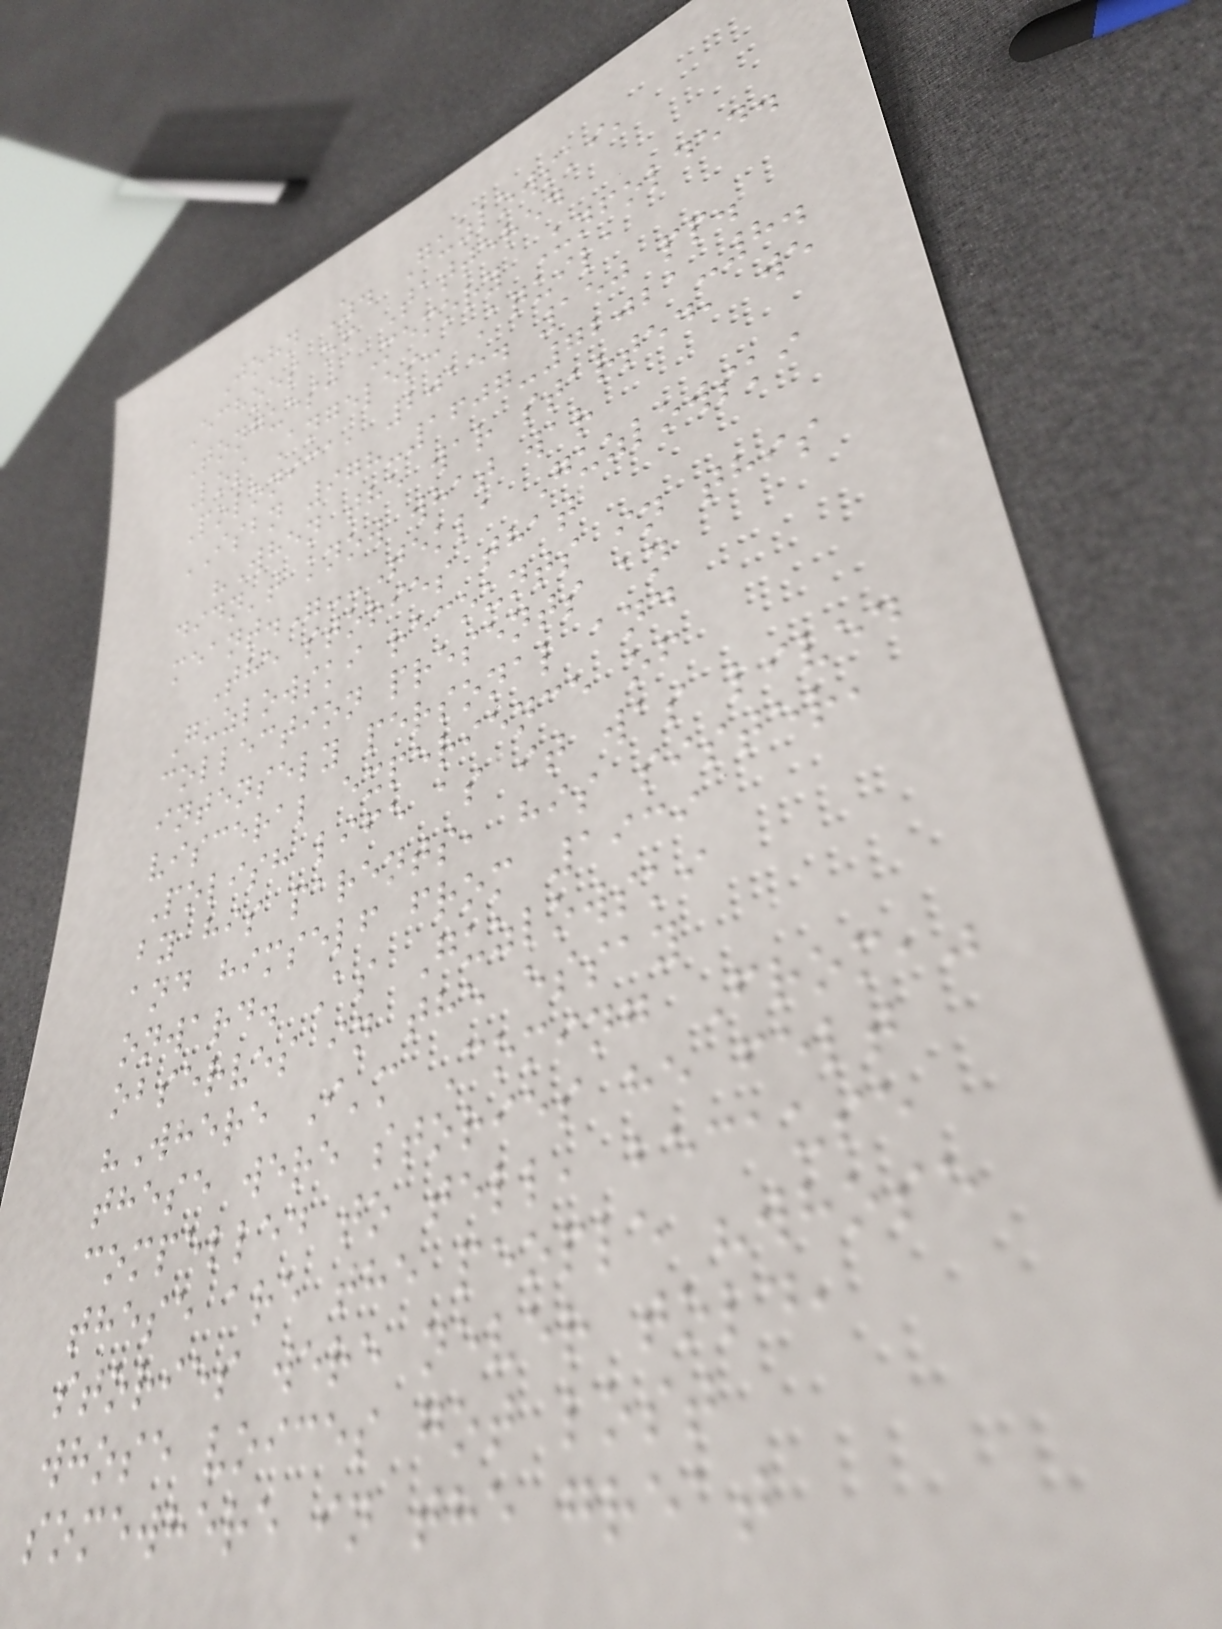John Z. Guzlowski,
Echoes of Tattered
Tongues: Memory Unfolded.
Los Angeles: Aquila
Polonica, 2015. 150 pp.
ISBN 978-1607-72021-8.
"When the war started, we
didn't know what war
meant."--Tekla Guzlowski
The stories that
Guzlowski recounts in this
collection presents an
intensely personal and
visceral experience of
Polish life as it was lived
by his parents, his sister,
and himself from 1939
onward. As Guzlowski
observes in the essay
"Where I'm Coming From,"
these were stories he felt
compelled to tell, because
these are the people "whose
stories were never told,
whose voices got lost
somewhere in the great
